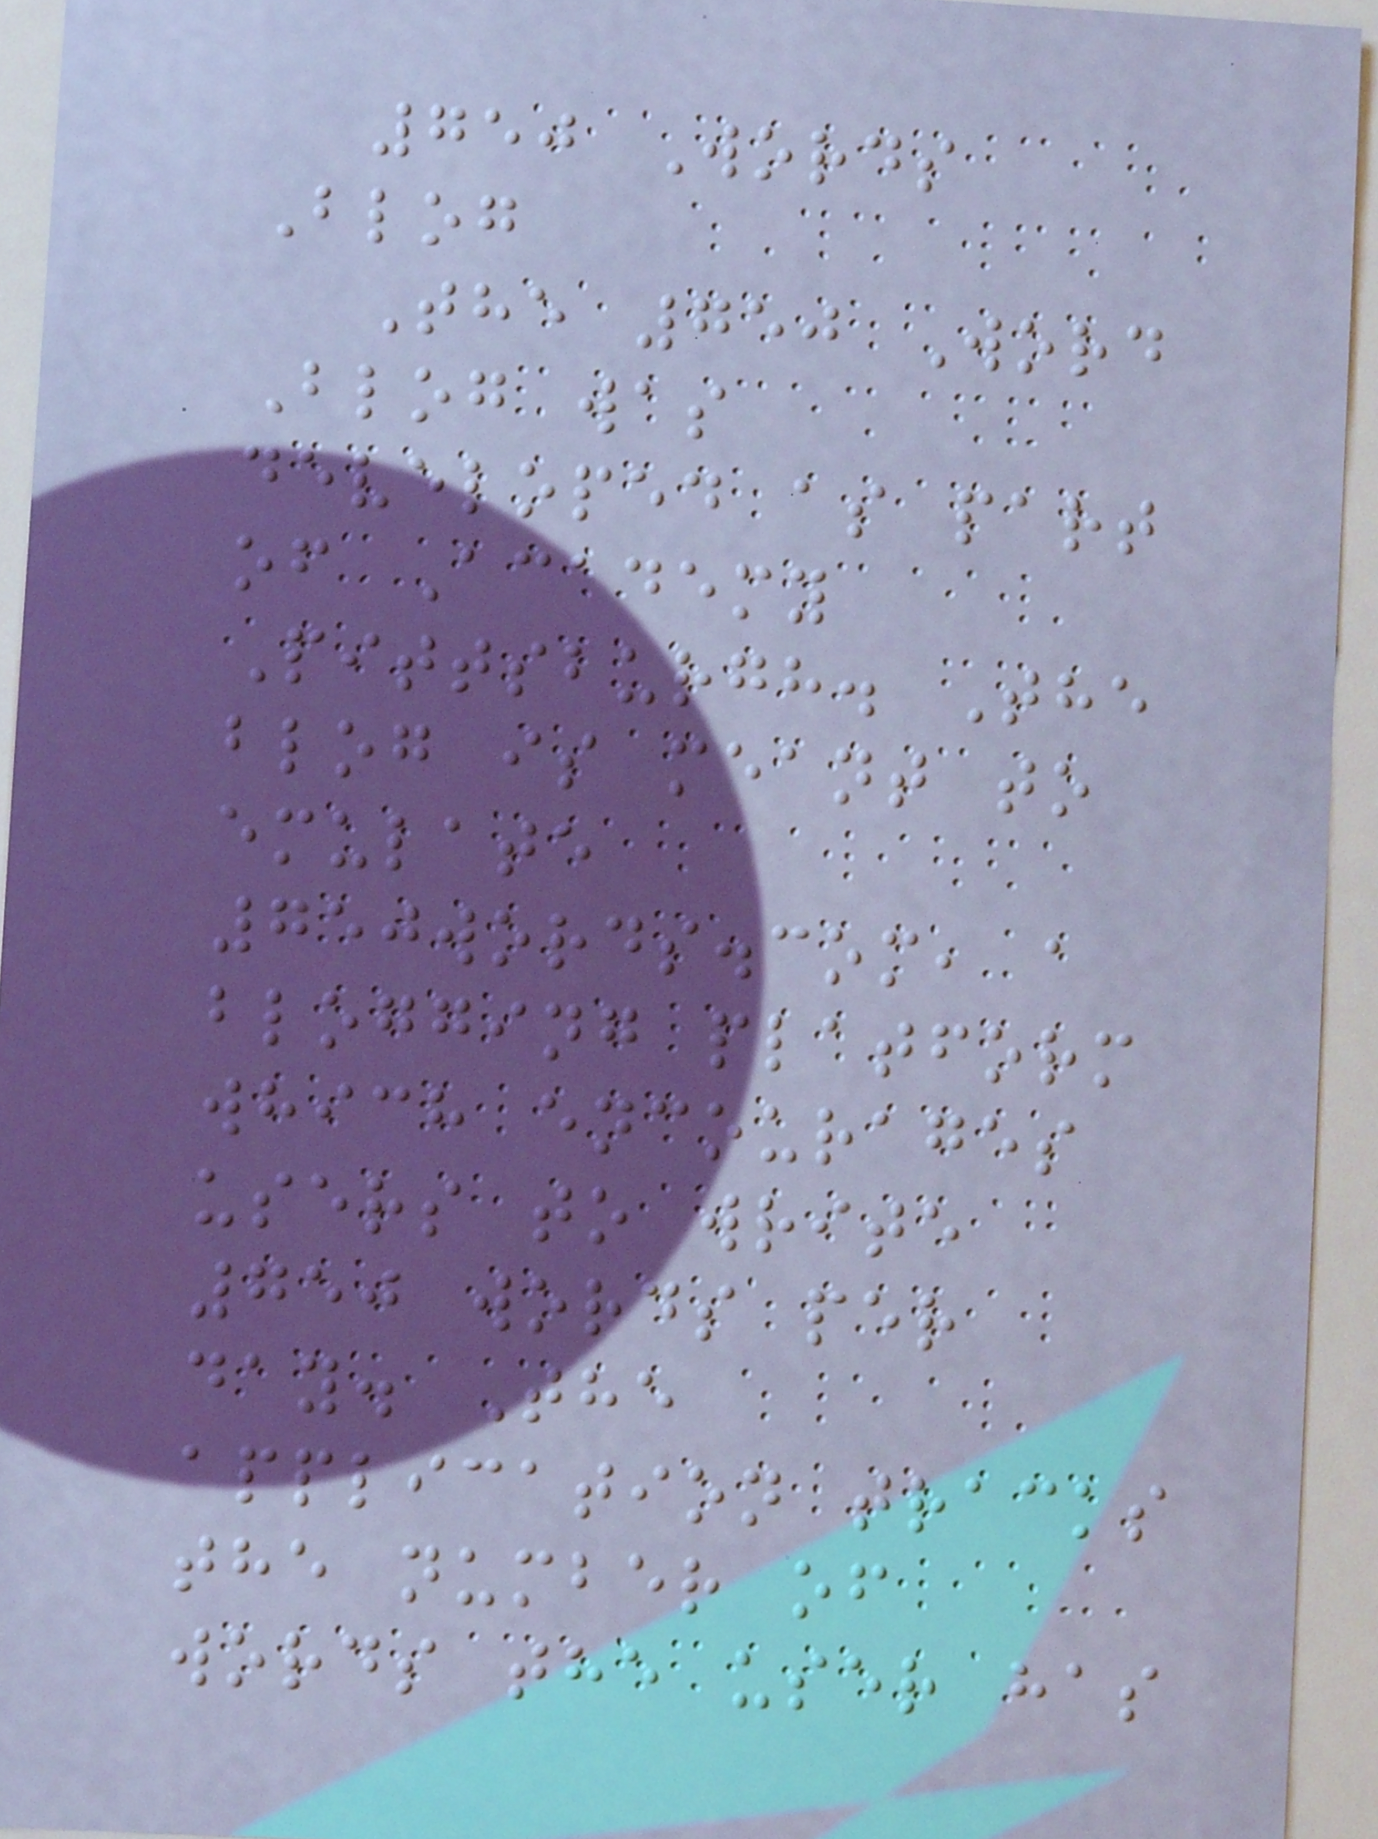750 Words
Blog
The 750 Word
Blog was
developed as part
of Academy
Pittsburgh. The
blog is meant to
emulate
750words.com, a
blogging platform
which encourages
users to write
750 words per
day. The
application tracks
the number of
words the user has
